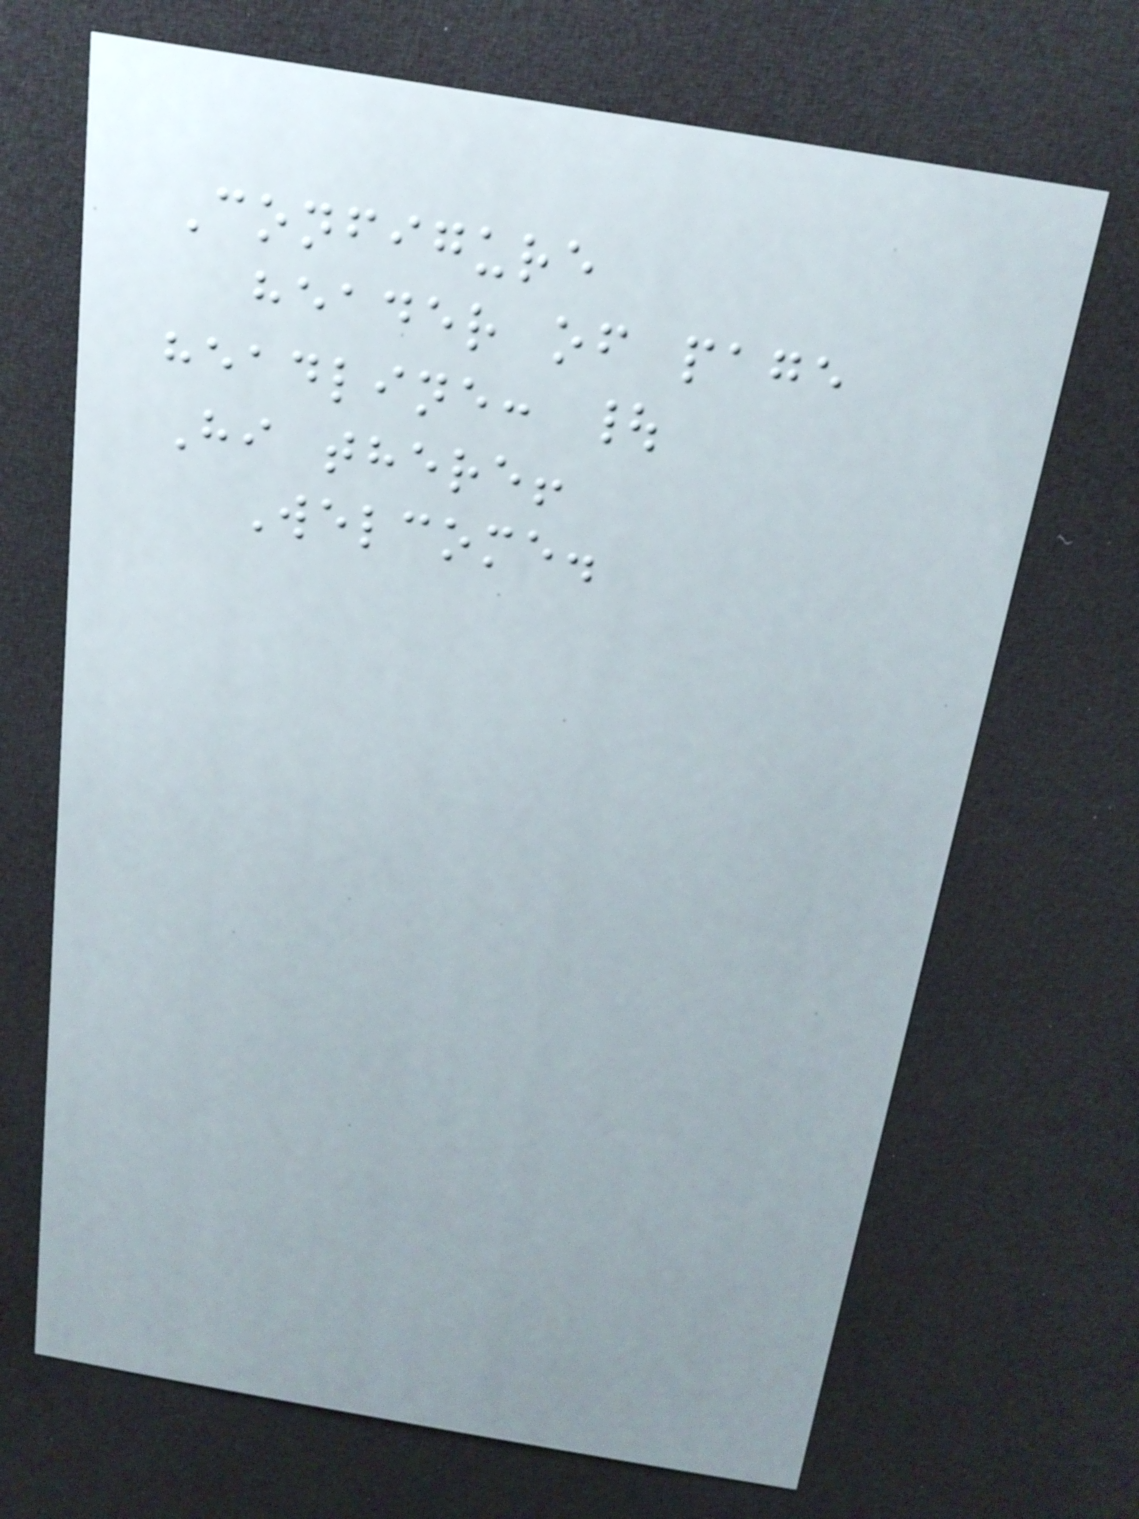Configure
header of page
headline: |
Hi there!
Welcome.
